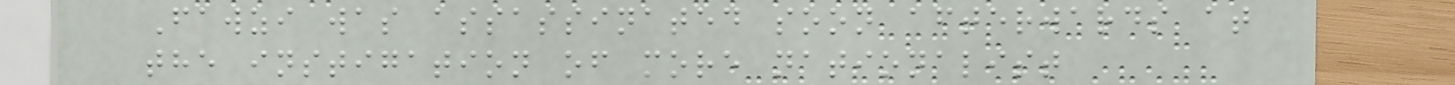Fawzi was assassinated soon afterwards at
the instigation of more nationalist
